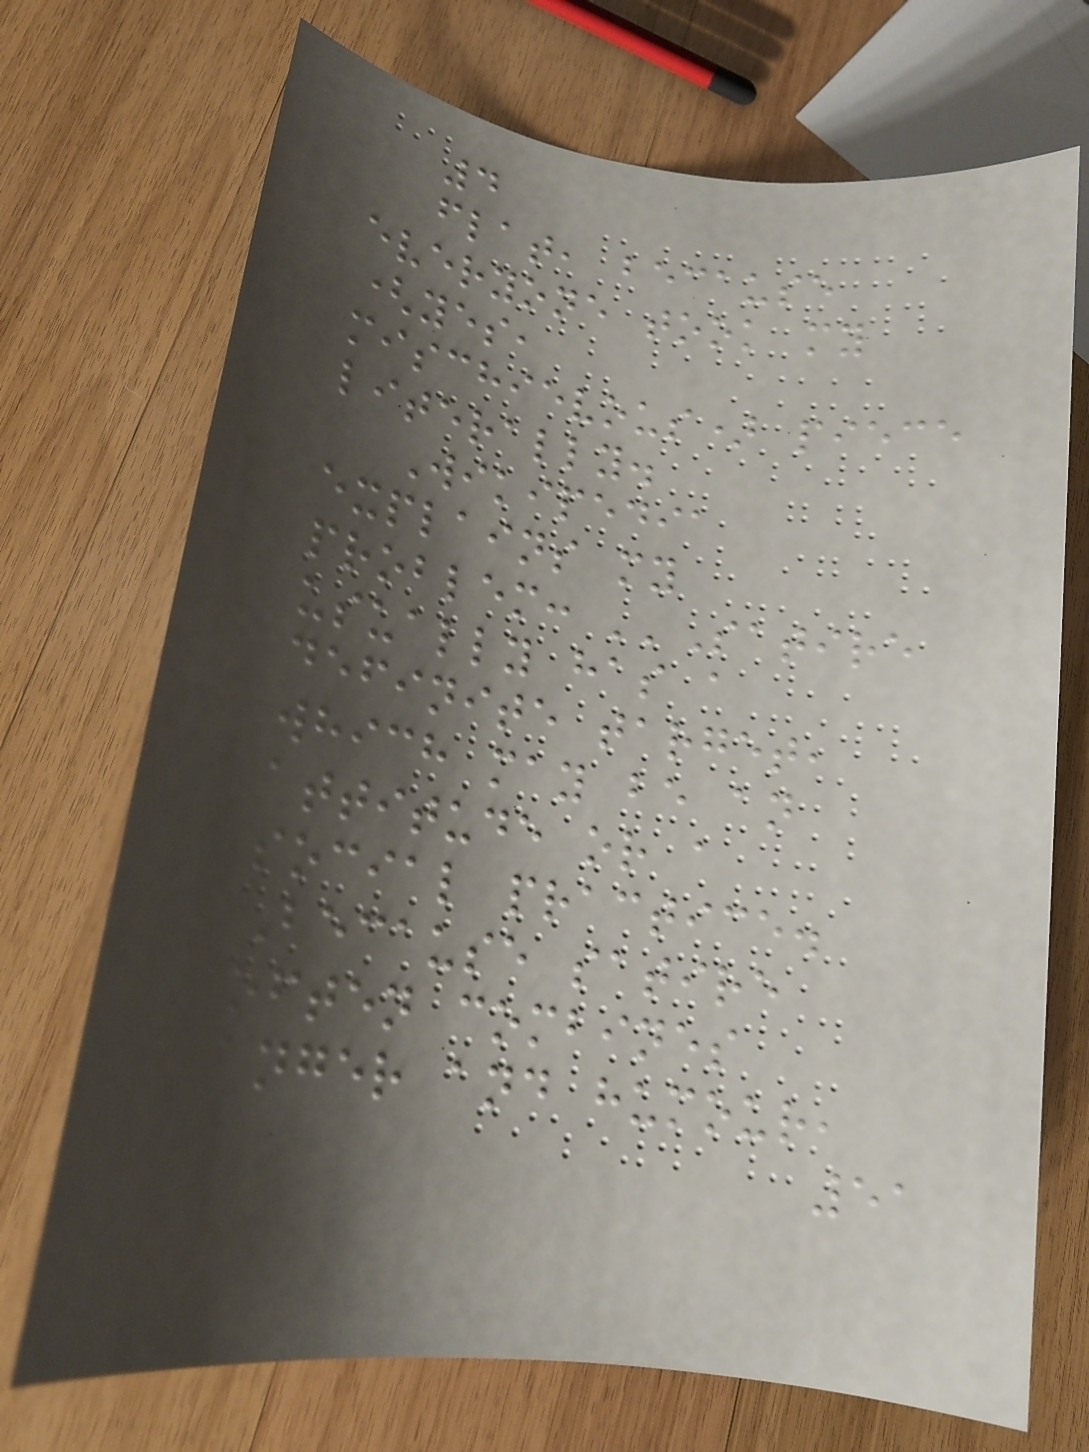4
flat, because
everyone took my
(yes,
mischievous) piece
literally.
Wikipedia
explains my
problem: ''Satire
usually has a
definite target,
which may be an
attitude or a
social practice.
Because satire
often combines
anger and humour,
51
